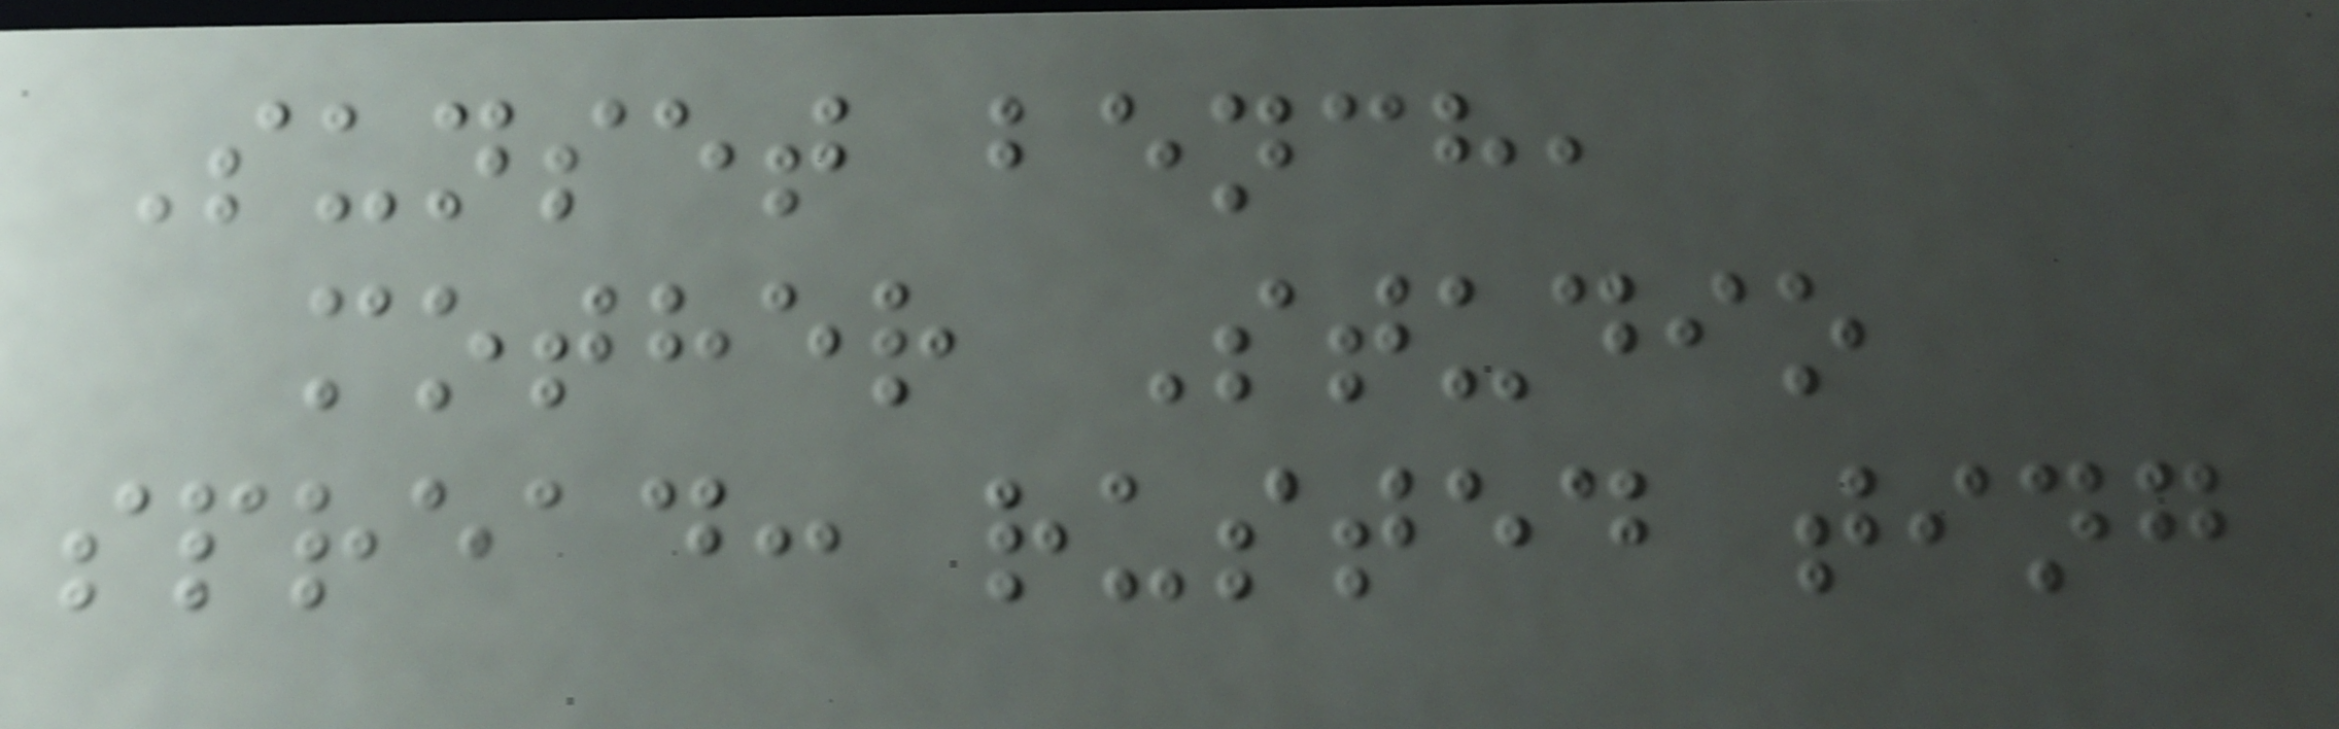Sunset bench,
mother Studio
spread: rusted ting
